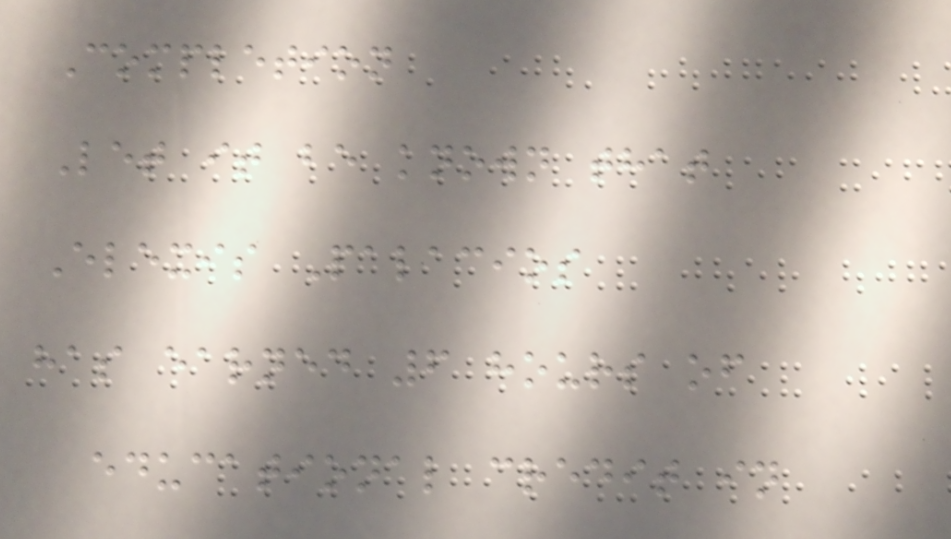Completion
Let it be known that
Elexis Palacios
has earned 6 hours of
educational credit in
